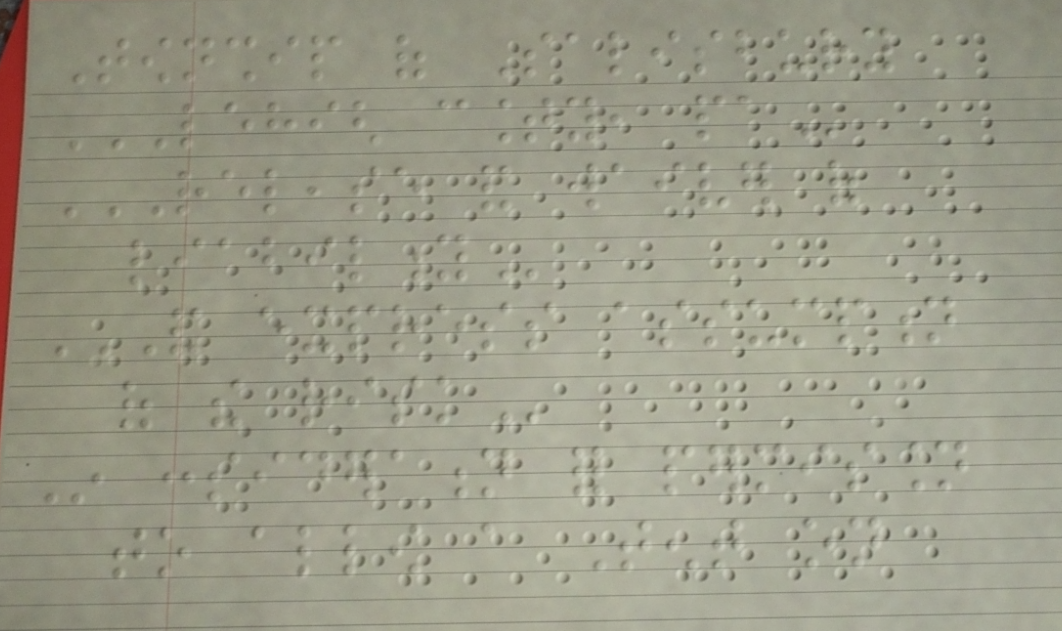Township of Salisbury
LEHIGH COUNTY, PA
RELEASE AND WAIVER OF
LIABILITY
AND EXPRESS ASSUMPTION
OF THE RISK
In consideration for permission
to allow a Tent on
